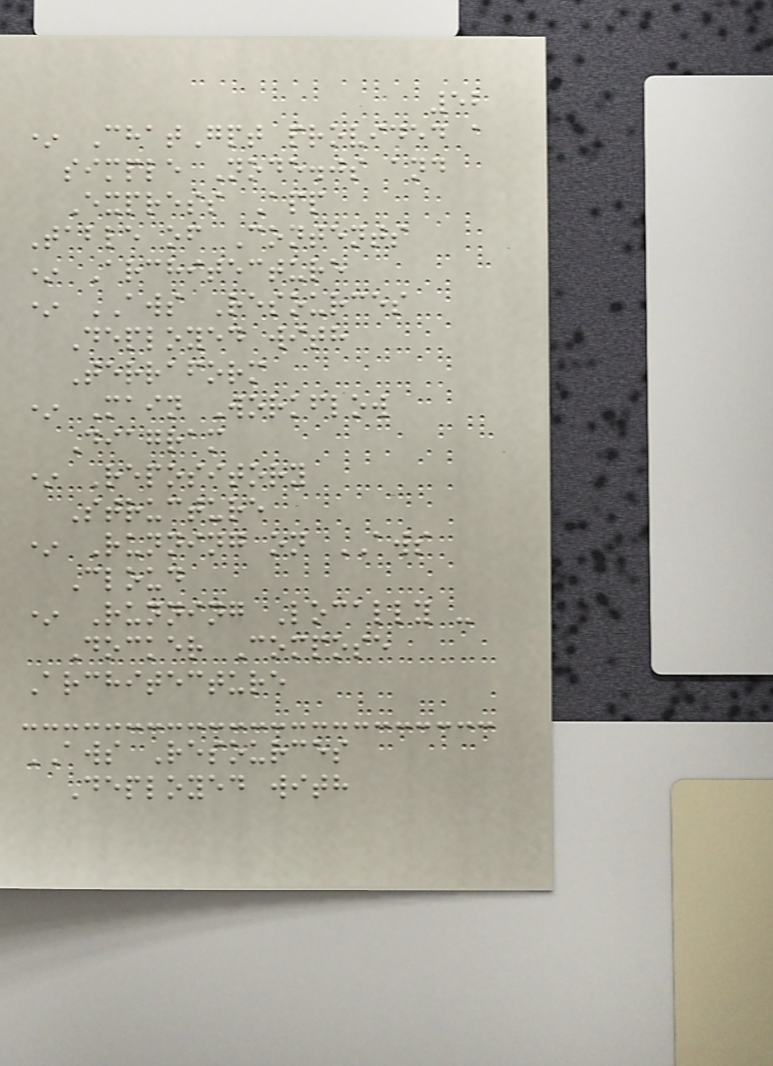52
* ChatGpt provided a
simple Node.js and
Express App
Table of Contents
* Architecture
* AWS Resources
Deployed with
Terraform
* Main Workflow
Diagram
* Repository
Structure
* Running on AWS
Cloud
* Running Locally -
Docker Compose
Architecture
AWS Resources
Deployed with
